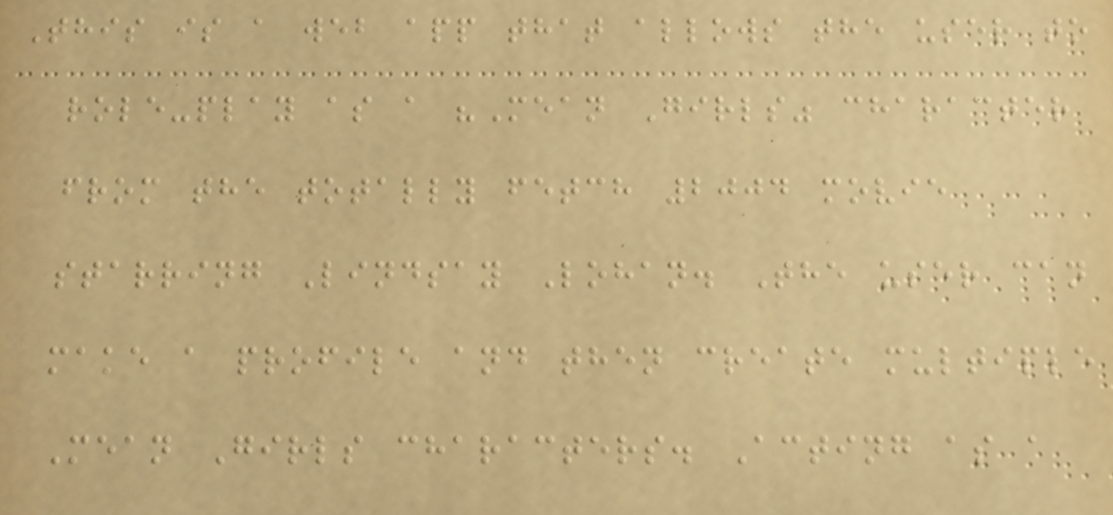This is a web app that allows the user to
role-play as a "Mean Girls" character
from the totally fetch 2004 movie
starring Lindsay Lohan. The user can
make a profile and then create multiple
Mean Girls characters. Acting as a
